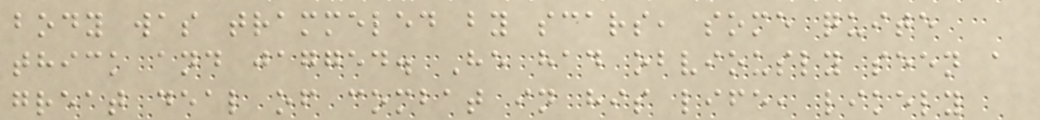body was trammeled by scars, some quite
thick and jagged. He had obviously seen a
great deal of combat in his life, likely
